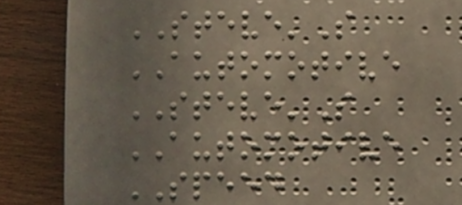STEVE'S
AUTOMOTIVE
STEVE'S
AUTOMOTIVE
SPEED
